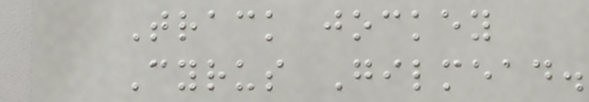Track jockey
Cyrus Gilmead.
